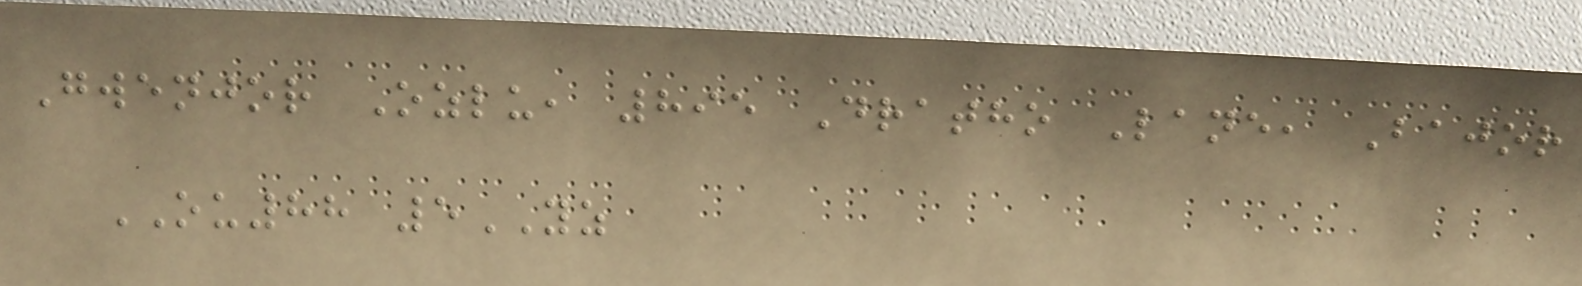Gwenjor Ozlu, 895 Dratho Lane, Bajor
OU88 5YZ
